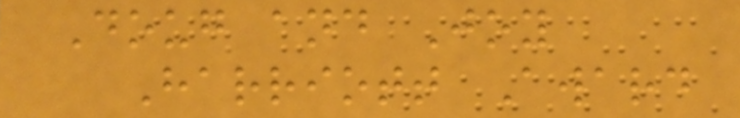Doug and Joy
Harriott Award
